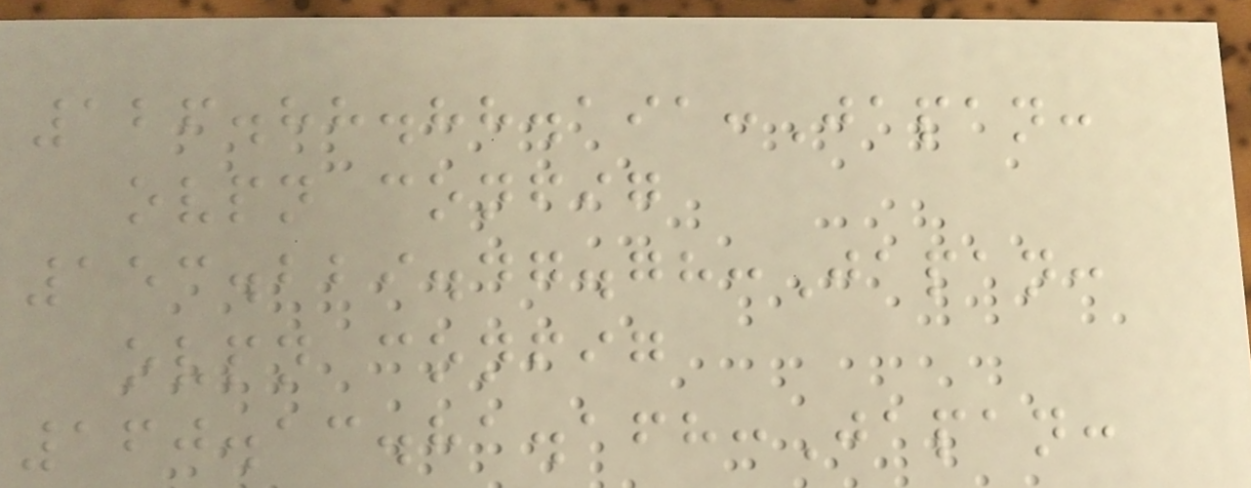126.88.88.191:Japan:
ovpn config
153.229.47.78:Japan:
ovpn config
160.13.81.168:Japan:
